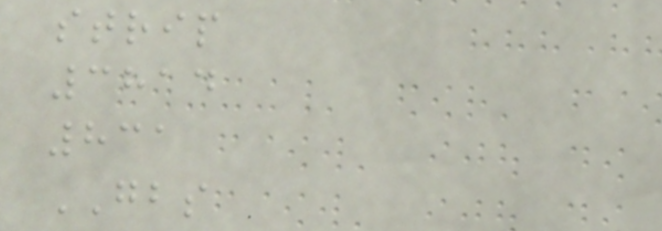strip
3814
831
GBS
